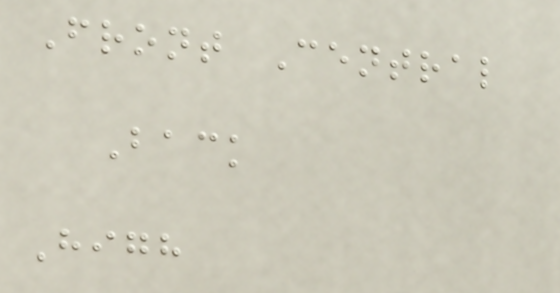Front Central
Back
High
